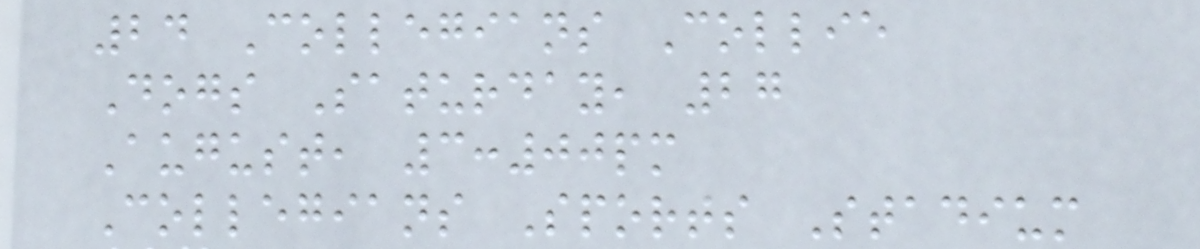24 Collegians Collie
Dogs Saturday, 27
August, 3:00pm
Collegians Sports Stadium
